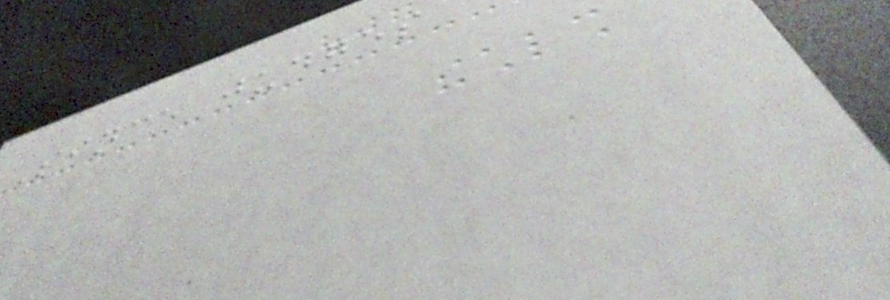Since judges
